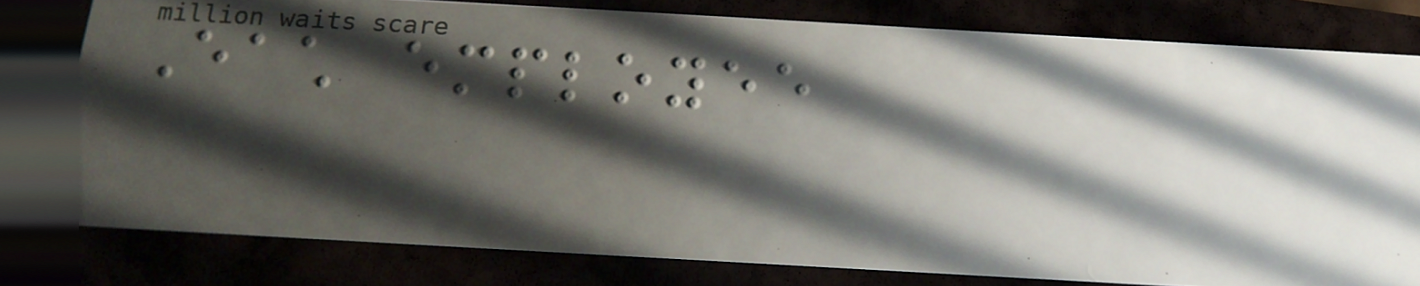Each employee
